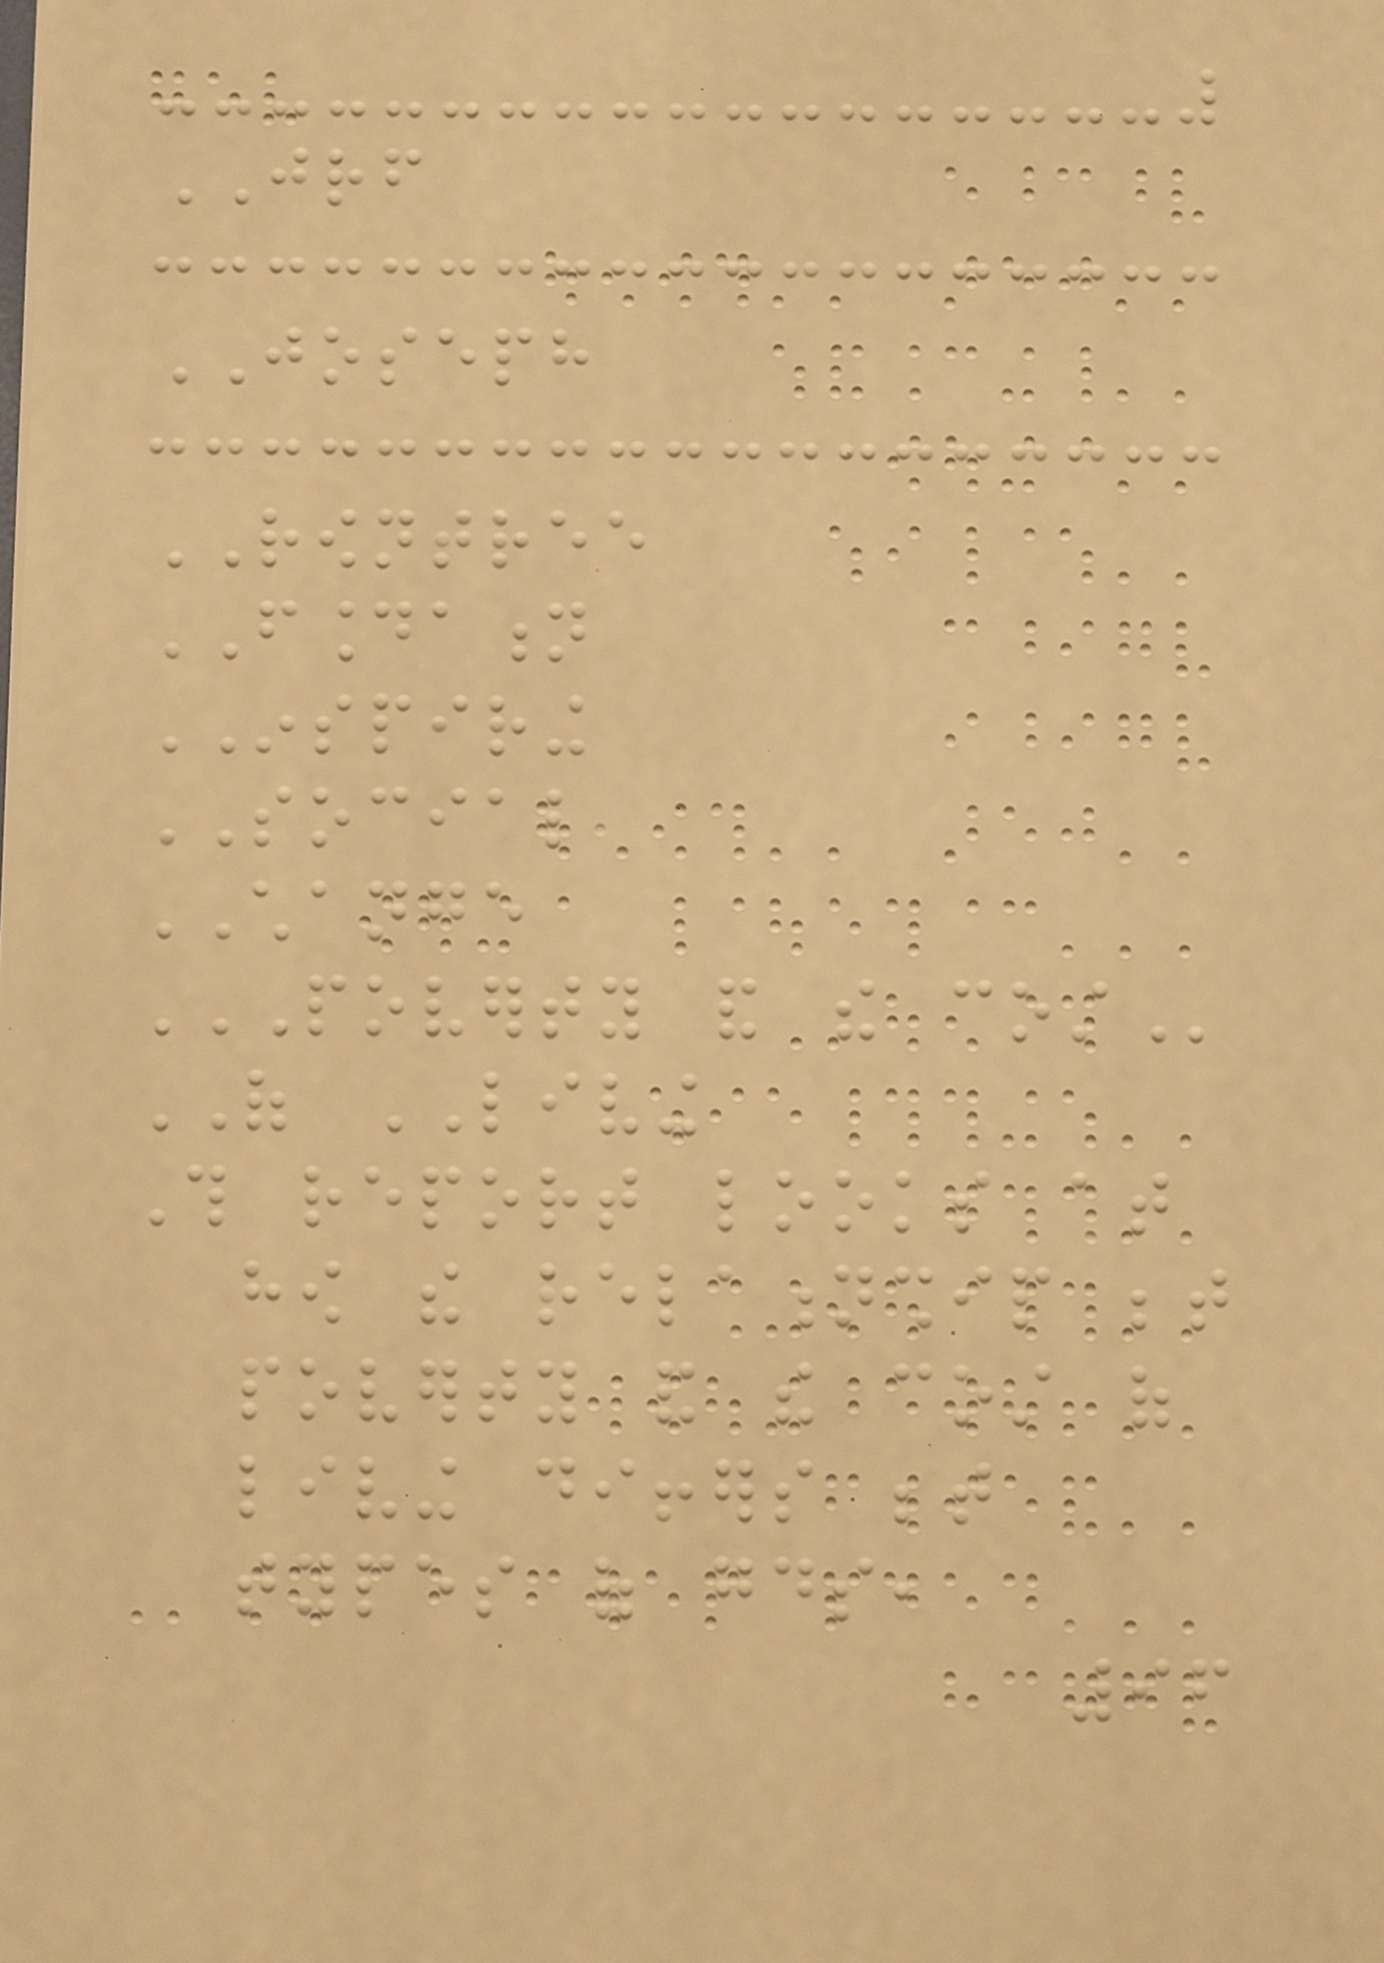JRF
JOSEPH
ROWNTREE
FOUNDATION
INSPIRING
SOCIAL
CHANGE
POVERTY AND THE COST
OF LIVING
This report looks at
how the relationship between
poverty and the cost of
living differs between
types of goods,
96
